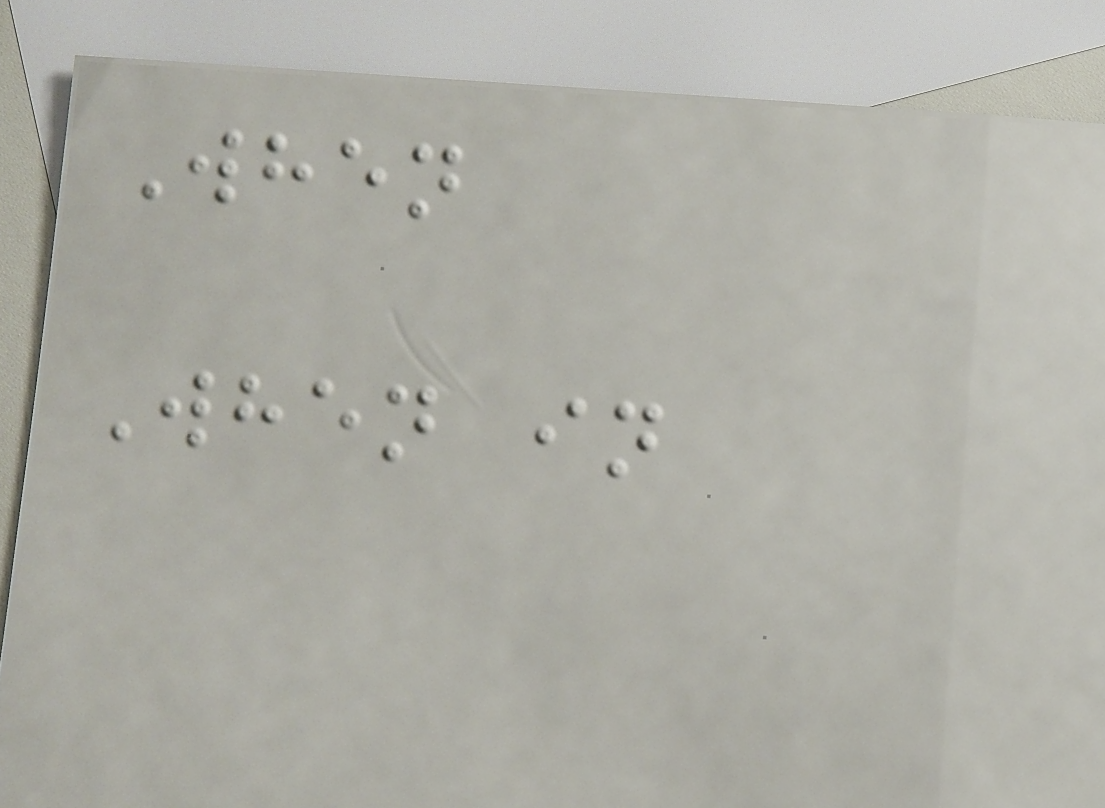When
When in
